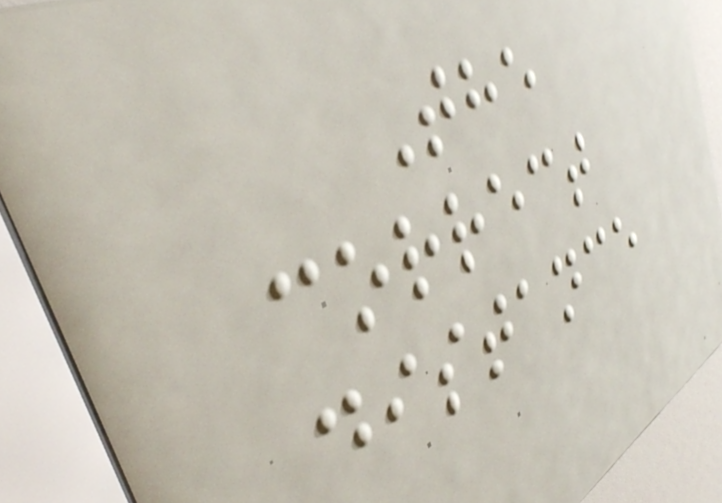The
correct
distance
